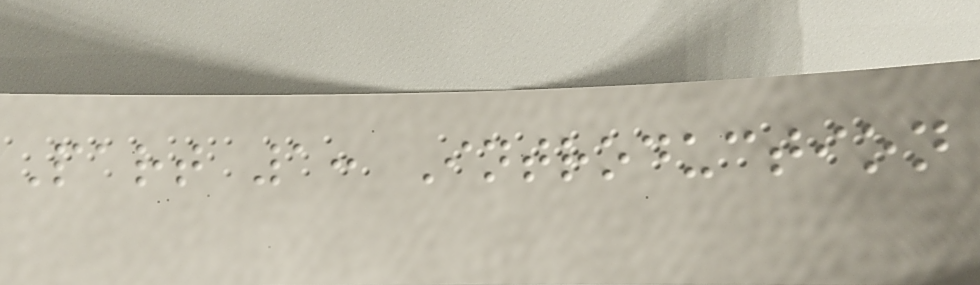Part 1: Introduction
